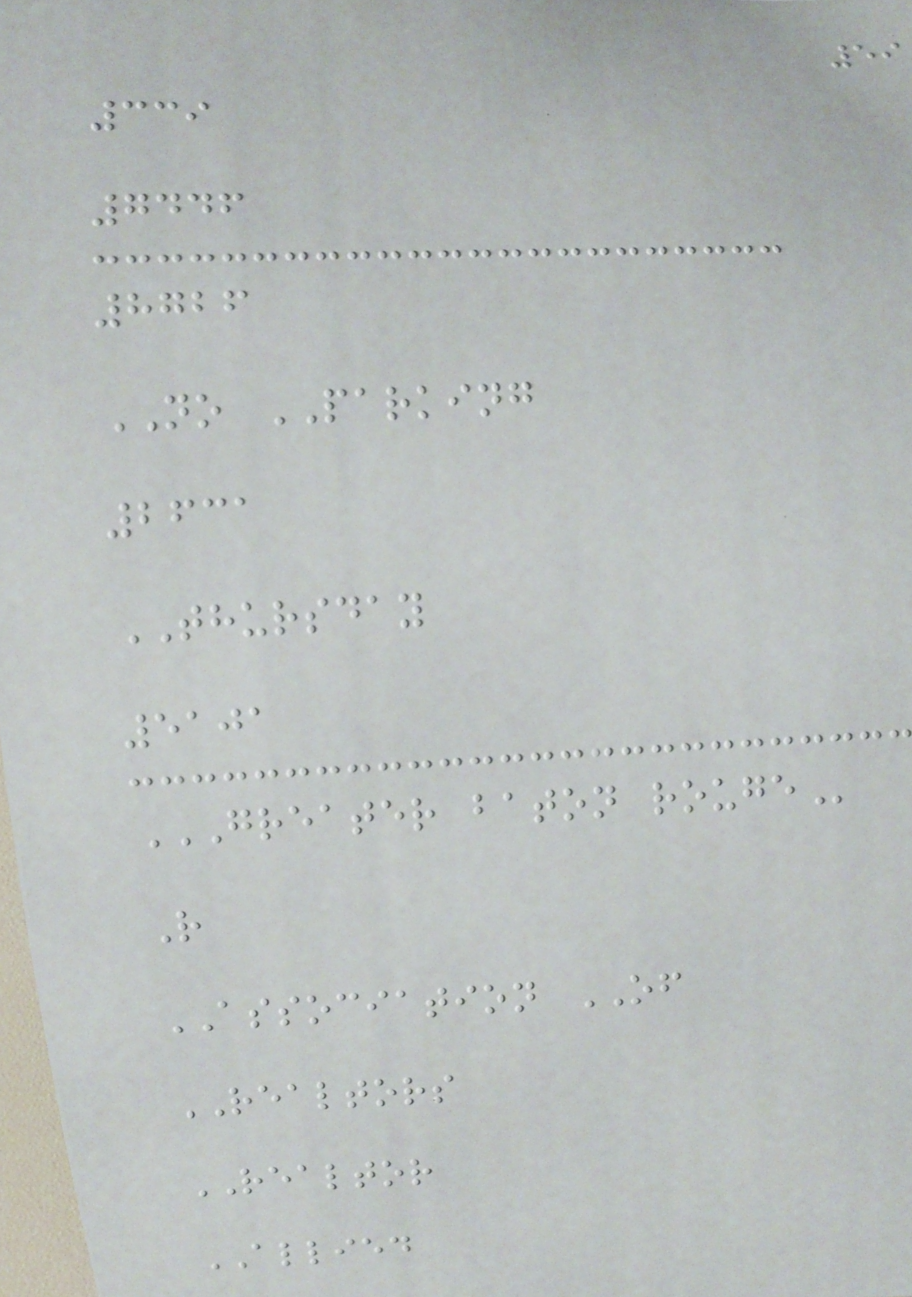59
339
7446
8726
NO PARKING
2631
THURSDAY
5101
GREATER BATON ROUGE
R
ASSOCIATION OF
REALTORS
REALTOR
ALLIED
